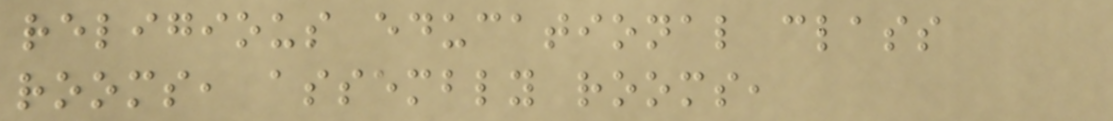religious educational class
rooms, assembly rooms,
